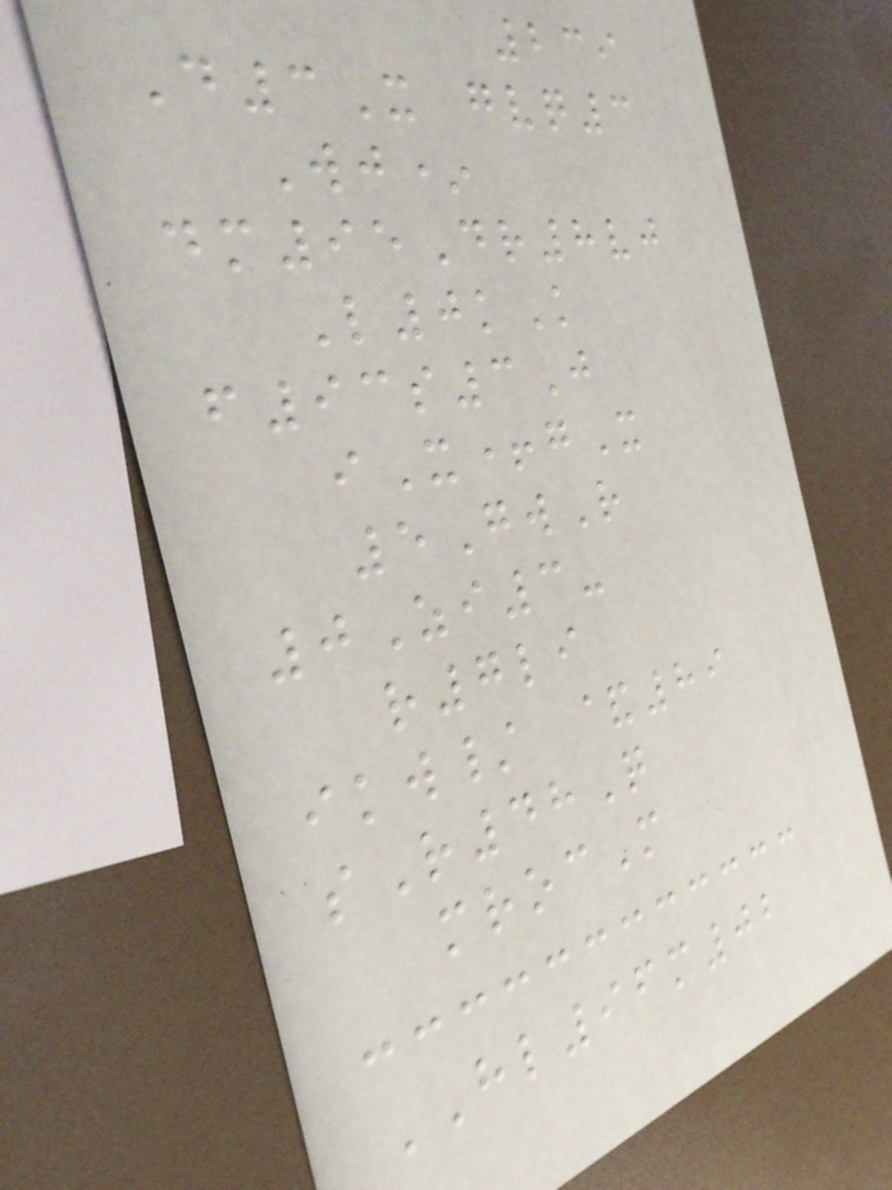239
D3X gvq3
Wj*
dm95Dr8vj
L0kK
f93s3J
iX+gX
5GwR
0Zi3-
r7li
ikw/ &89
sR48Q
mrocM
HL96m02
